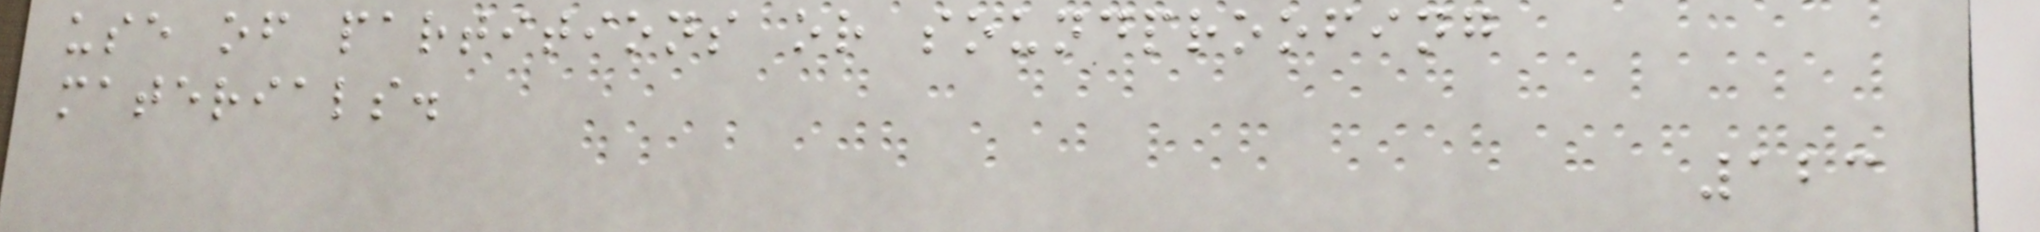use of partitions or soundproofing
materials.
123
